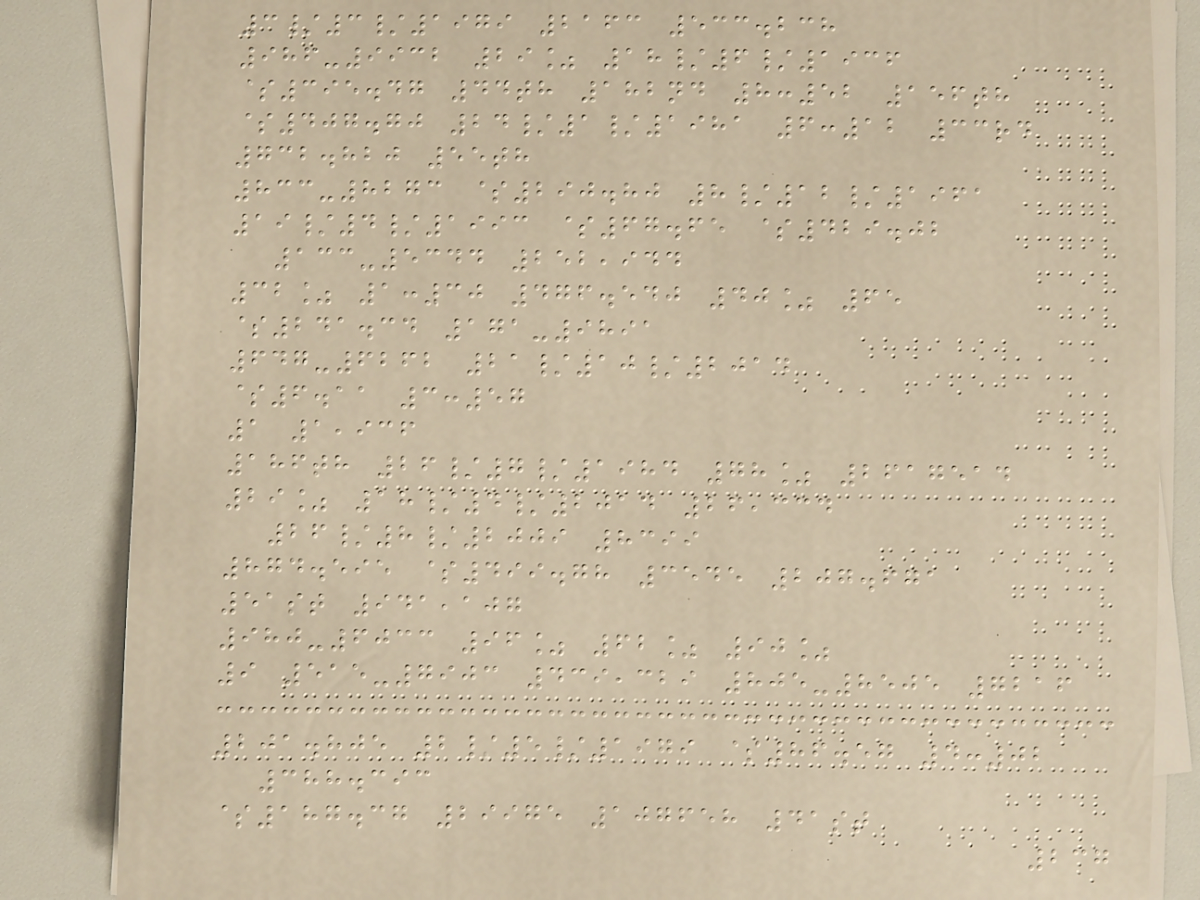3/3/1979 2163 533.238
986-9932 29% 18/6/1936
$395.47 44th 182nd 8:52 156th
$407.70 24/1/1981 6:12 33rd
732.820 55th
833-8273 $290.80 8/12/1961
19/4/1993 $67.65 $429.02
133-5344 252,944
32% 1:30 476.540 40% 65
$241.34 171-9891
647-6262 21/10/2014
$6.11 3:57
1 1,936
186th 26/7/1984 78% 2617514
29% 18/4/2014 26,334
26/8/2009 8399
874.595 $499.78 3545 207.671
51st 941,107
980-6033 96% 62% 90%
9 515-7903 439,329 805-8505 7216
201.805 2/5/1979 $86.57 4:02
388.393
$187.37 29975 107658 41st
237
